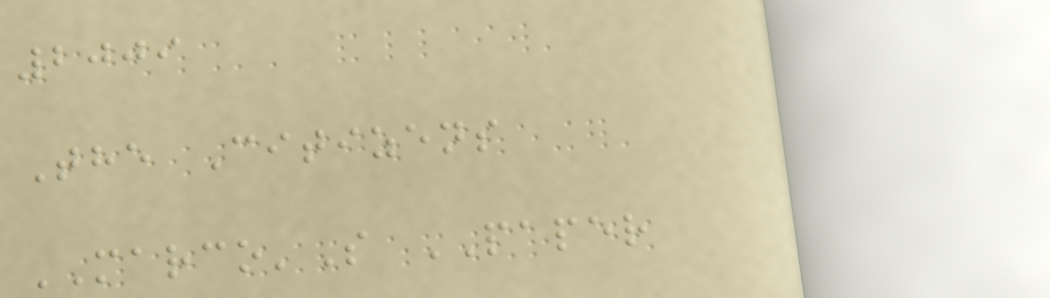2009
The Citizens
MARCO'S PAPER
